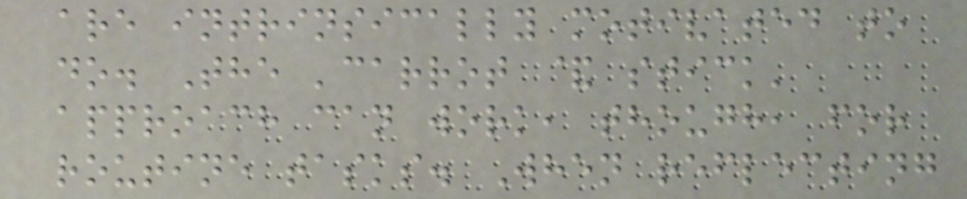are intrinsically motivated to
do. The 'carrot & stick'
approach can work, though, for
routine tasks. When reflecting
